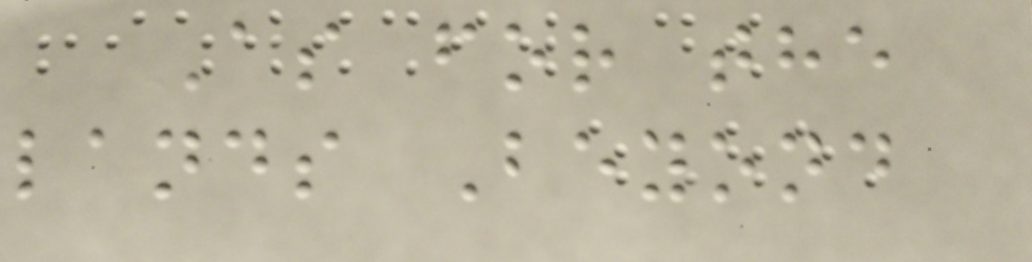As for the
lands Beyond
